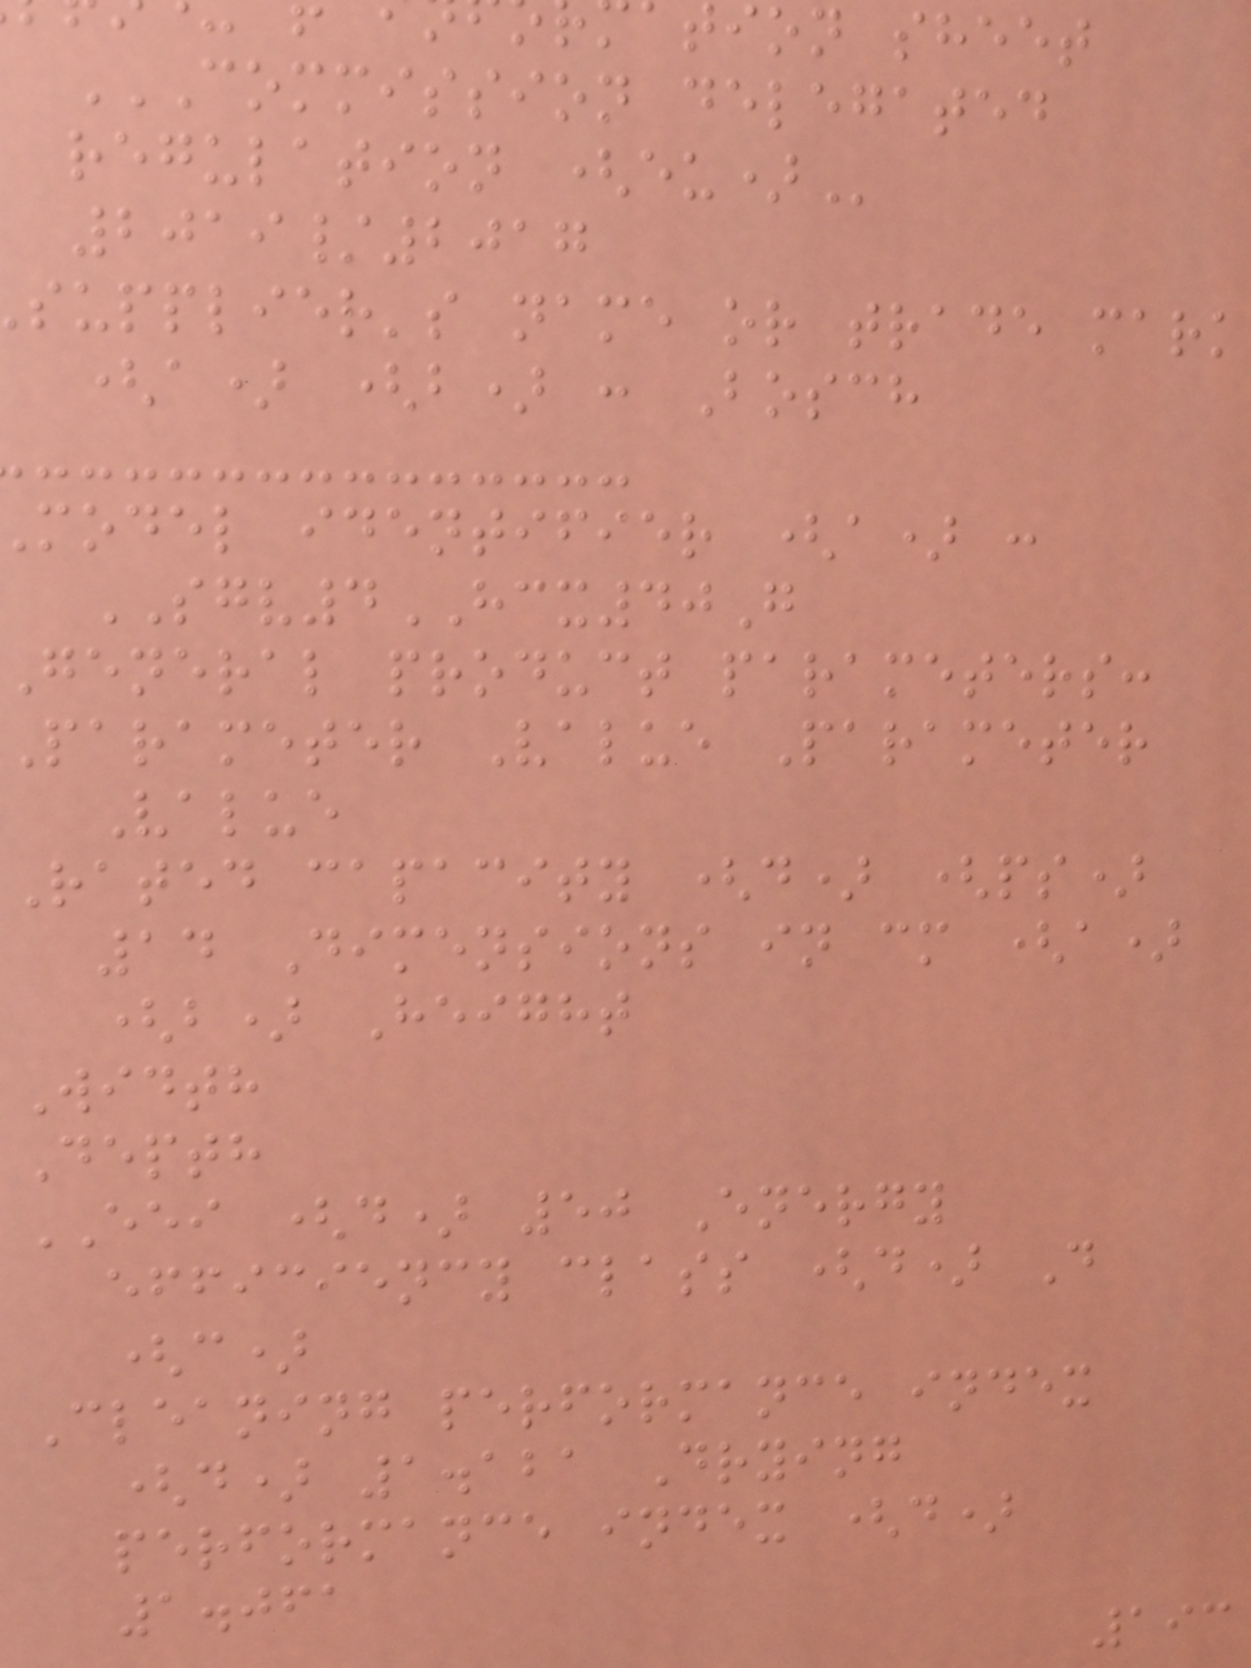tion sheet
COMMISSION DELEGATED
regulation
2019/2017
supplier's name or trade mark
(a) (b) : Bosch
model identifier (a) :
SGV4HCX40G
general product parameters:
Parameter Value Parameter
Value
Rated capacity (d) (ps)
14 Dimensions in cm (a)
(b) Height
Width
Depth
EEI (d) 50 Energy
efficiency class (d) D
(c)
Cleaning performance index
(d) 1.121 Drying
performance index (d)
1.061
193
